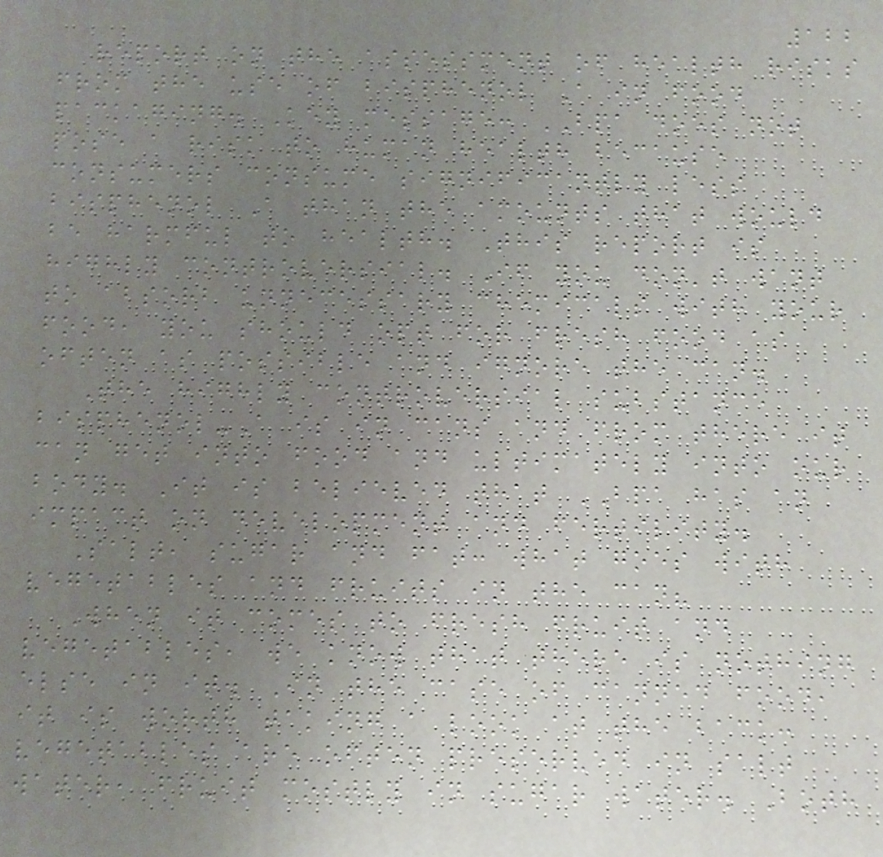122
report on the assessment of health risks
from the use of bisphenol A in food
packaging. Key message: BPA does not
pose a risk to human health because
consumers consume significantly less
bisphenol A than the amounts that would
be harmful to health. This report is
highly controversial. If you don't want
to absorb unnecessary chemicals with your
food, you should opt for fresh food as
often as possible and ignore the can.
The highly controversial substance
bisphenol-A is in cans and from there it
can get into food and ultimately into our
body. It is believed that BPA has an
impact on development and fertility.
Salt, sugar and fat: what goes with
vegetables and fruits in the can?
When it comes to fresh fruit and
vegetables, we know that there is nothing
else in it. In the case of canned food,
it is worth taking a look at the back:
vegetables are often preserved in salt
water, fruit mostly in sugar water. Both
